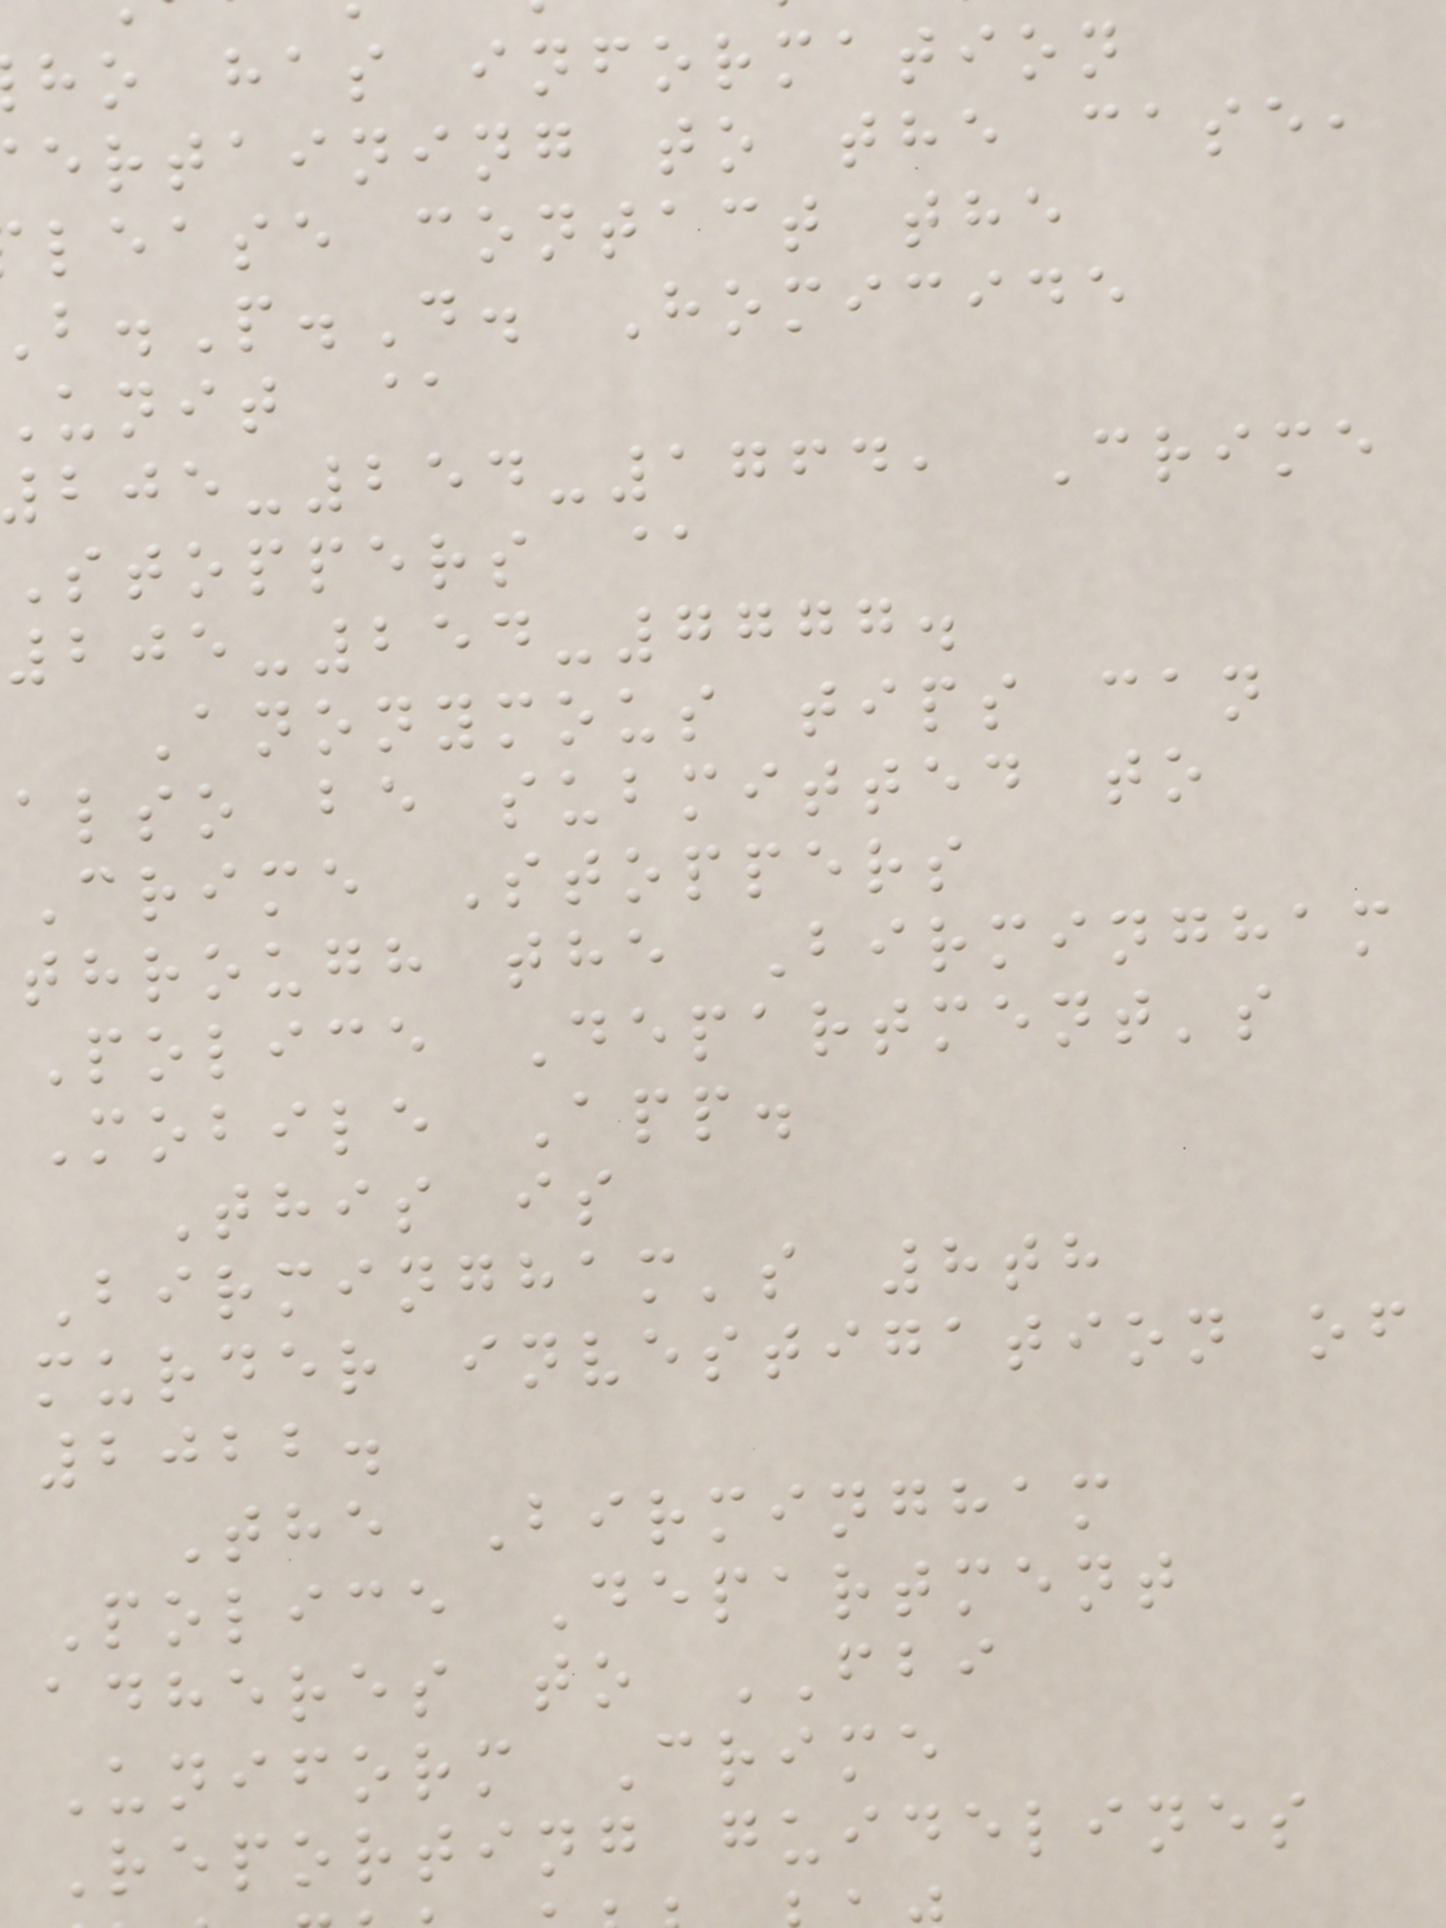ho has information
ertaining to the case,
lease contact the
.P.D. Homicide
unit @
-254-1764, Crime
Stoppers @
205-254-7777.
Anonymous tips can
also be submitted to
Crime Stoppers
through the Birmingham
Police Department's
Mobile App.
This is
Birmingham's 8th
murder investigation of
2022.
The Birmingham
Police Department
adheres to FBI
Uniform Crime
Reporting guidelines
